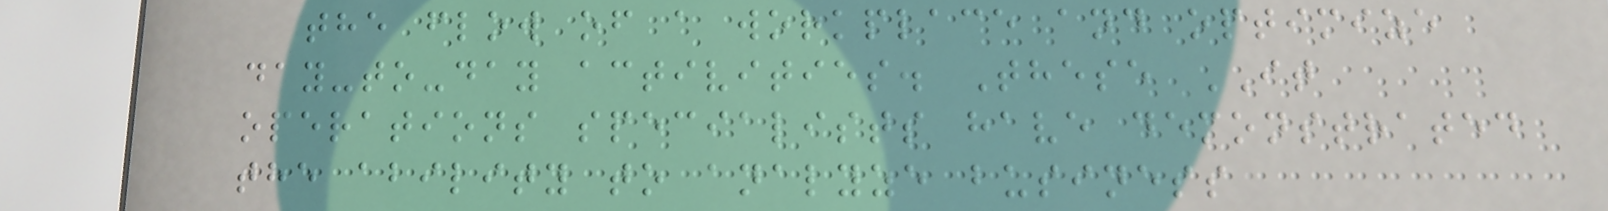the flow of a workplace and optimize
day-to-day activities. These IT
operations specialists have demonstrated
the ability to analyze business
